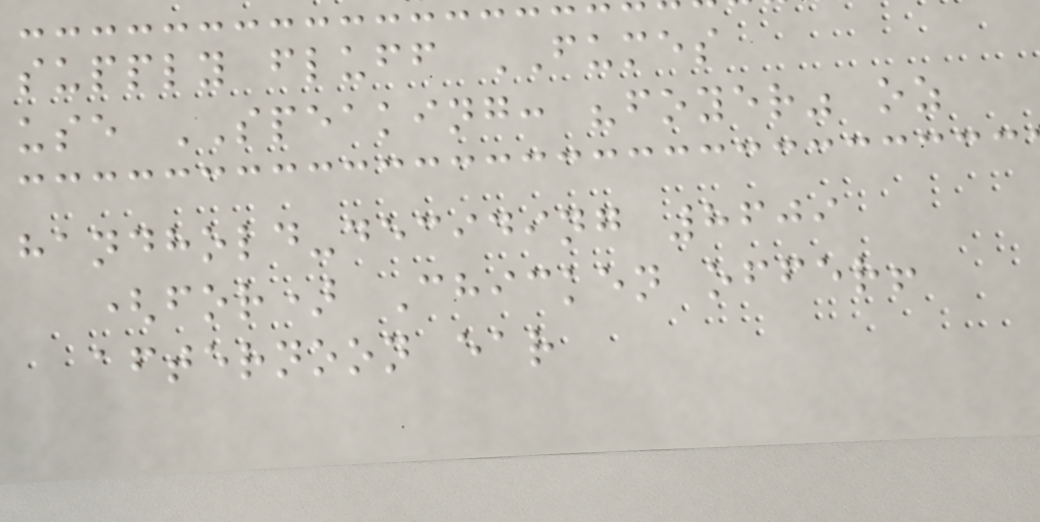supply fluff FUMES
use SPEAKING: "foyer" oz
handhold-deciding 8609
(for) Chicken offer!
afternoon ear
